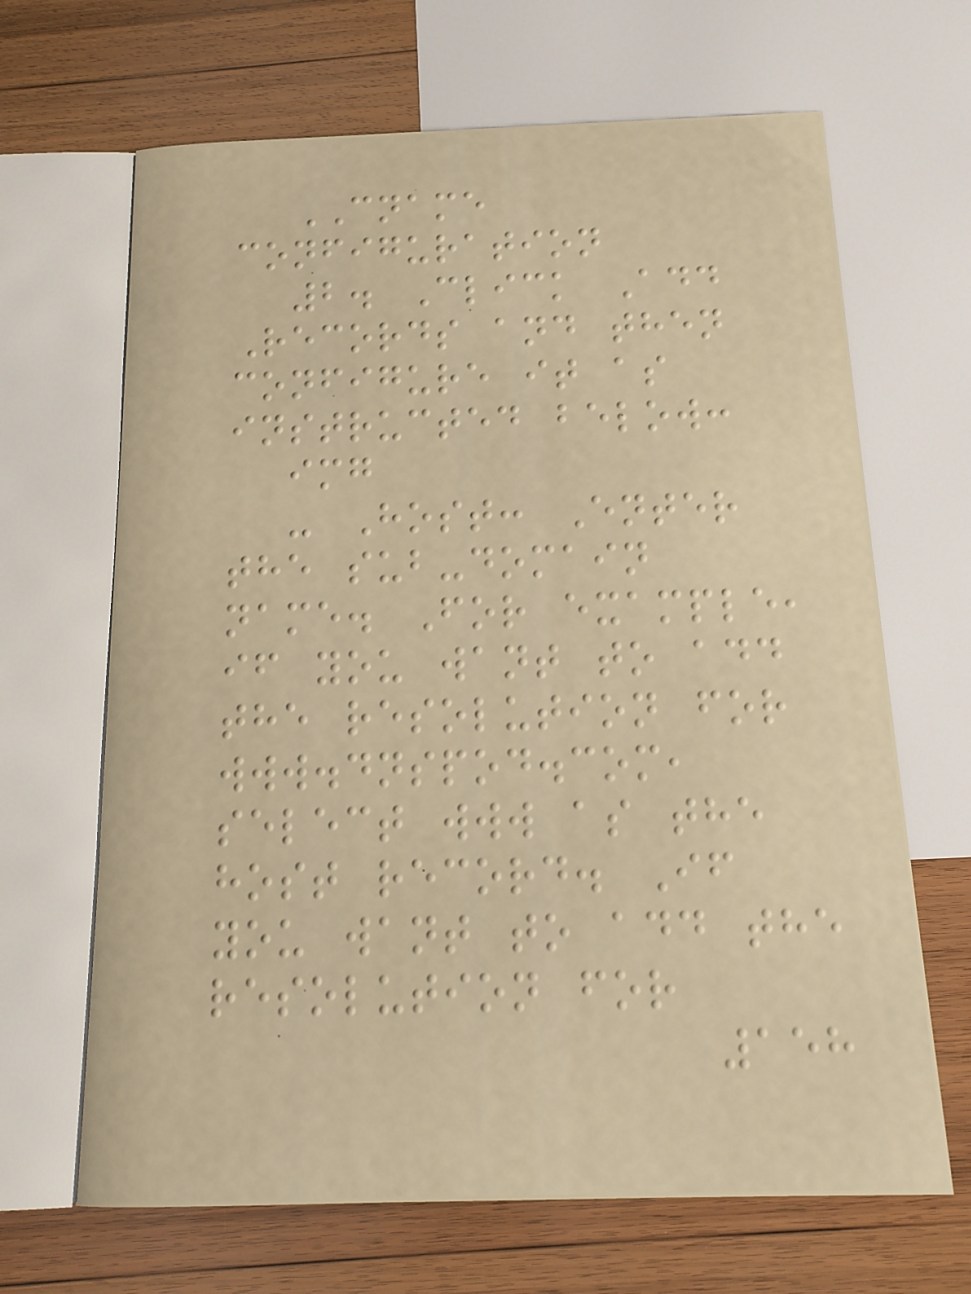CNAME
configuration
2. Click Add
Records and then
configure it as
instructed below:
img
- Host: Enter
the sub-domain
name. For example,
if you want to add
the resolution for
www.dnspod.com,
select www as the
host record. If
you want to add the
resolution for
158
